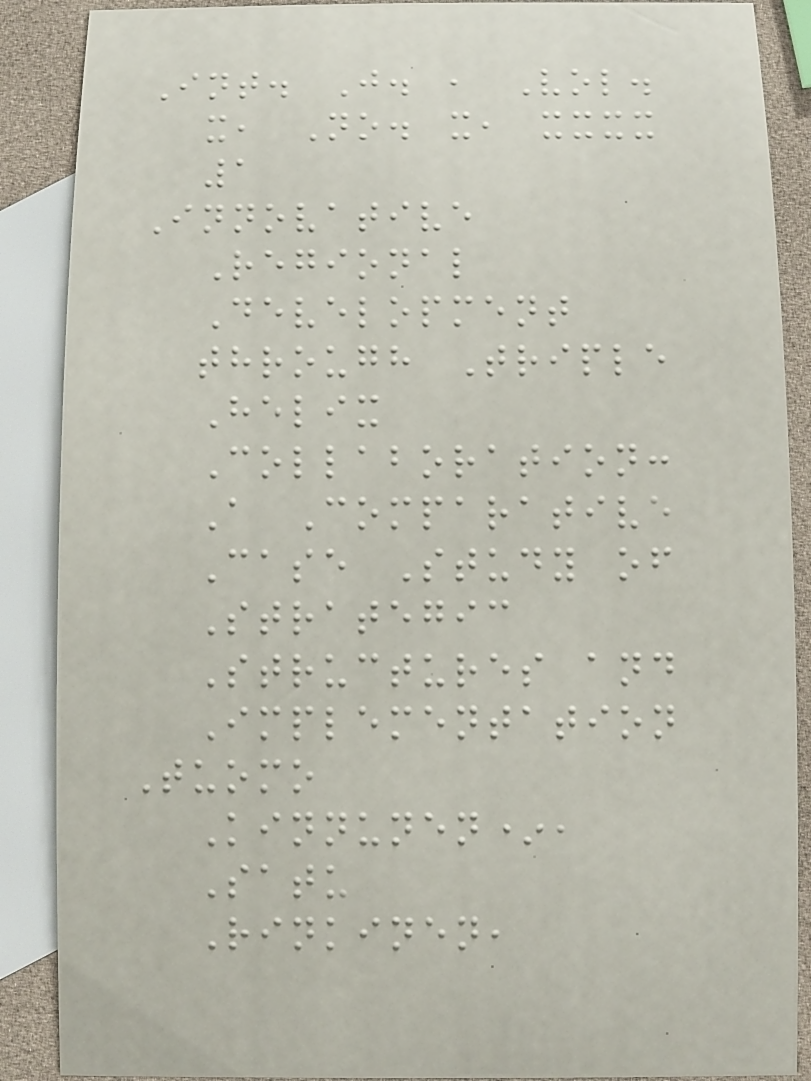Int. J. , Vol.
x, No. x, xxxx
1
Innovative
Regional
Development
through Triple
Helix
Collaboration:
A Comparative
Case Study of
Strategic
Structures and
Implementation
Tuomo
Kinnunen*,
Satu
Rinkinen,
